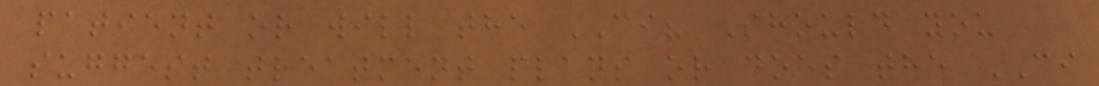patient or will the CI? Should you
suggest treatment plans or does the CI
